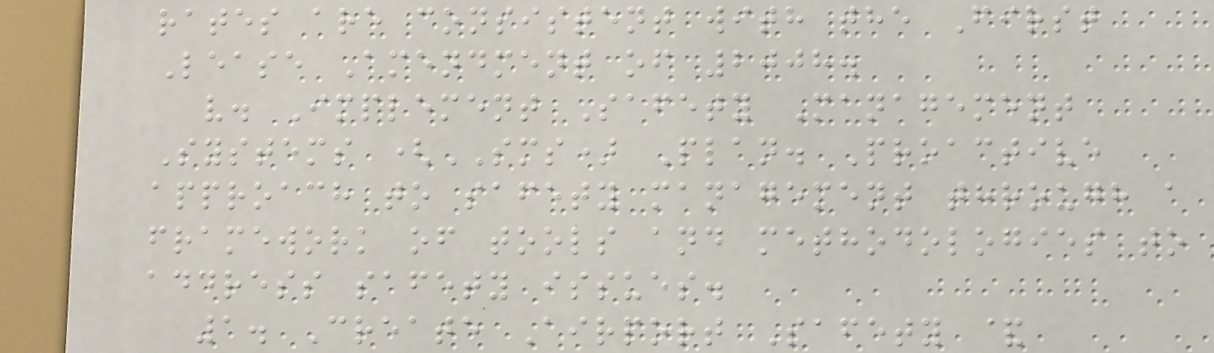rates are consistent with the First
Lease Amendment of 2008.
v. Implement Safety Management
Systems (SMS) Plan. Proactive
approach to safety management through a
framework of tools and methodologies to
address safety issues.
1. Create Airport Safety &
